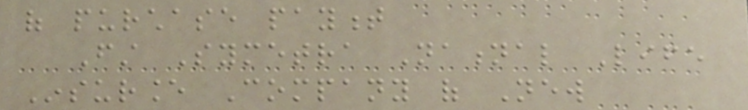of purchase payment
First Symetra National Life
Insurance Company of New
